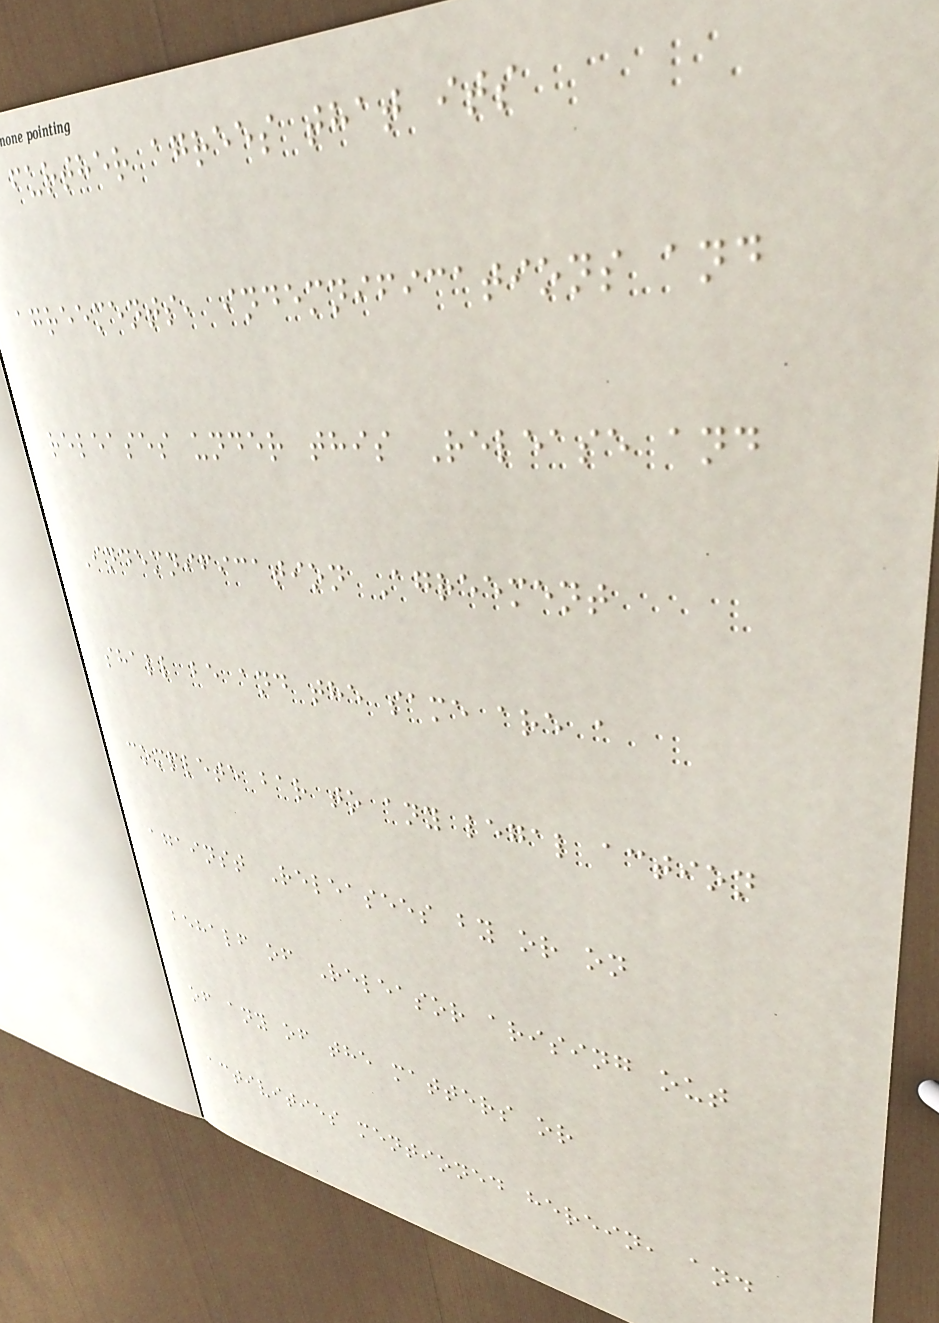further agrees that its
agreements, indemnifications and
releases under this Release and
Indemnification Agreement
shall be and the same are a
complete bar to any legal action
against Releasees by or on
behalf of Releasor arising out
of any of the matters or
activities mentioned herein, and
